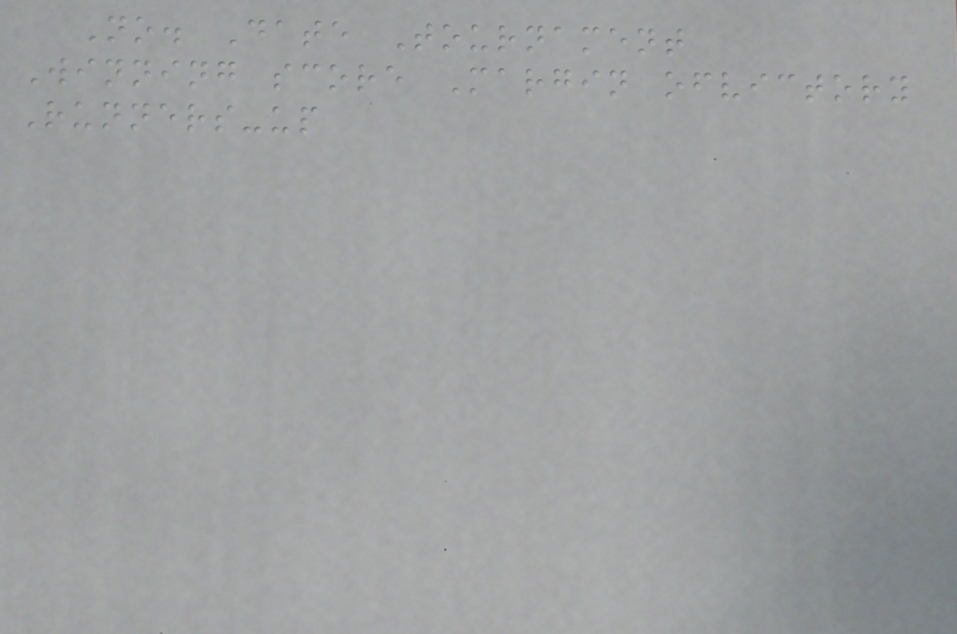No. Date Tournament
Winning score Margin ofvictory
Runners-up
